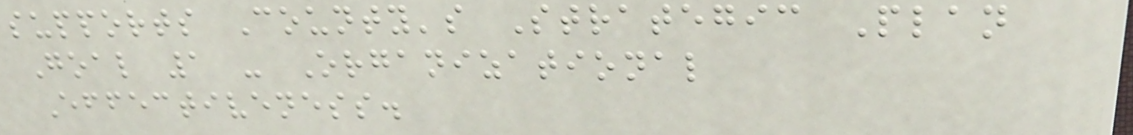supports County's Strategic Plan
Goal 1 - Organizational
Effectiveness.
